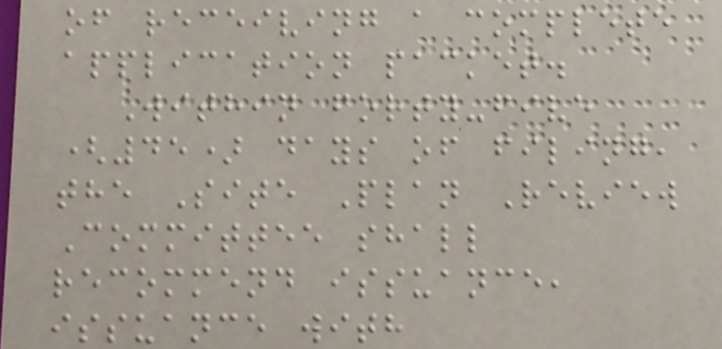of receiving a complete
application packet.
Within forty-five
(45) days of filing,
the Site Plan Review
Committee shall
recommend issuance,
issuance with
